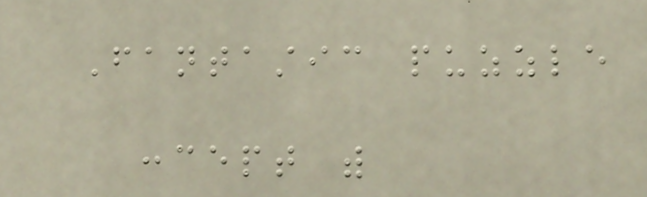Fantastic puzzle
concept with
